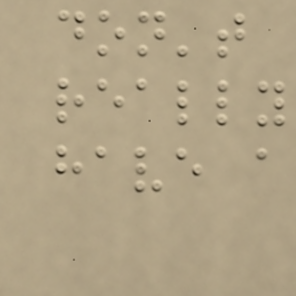don't
really
have a
